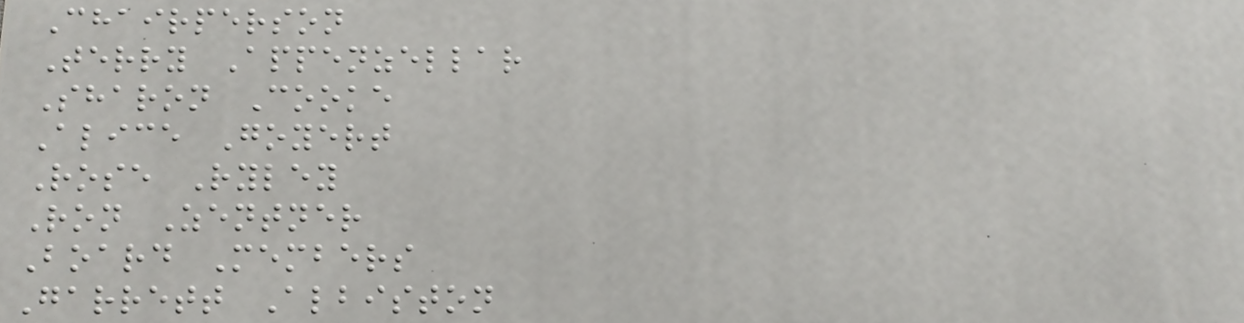Chairperson
Terry Appenzellar
Sharon Cooke
Alice Goyert
Rose Ryley
Ron Zentner
Board Members
Garrett Albiston
